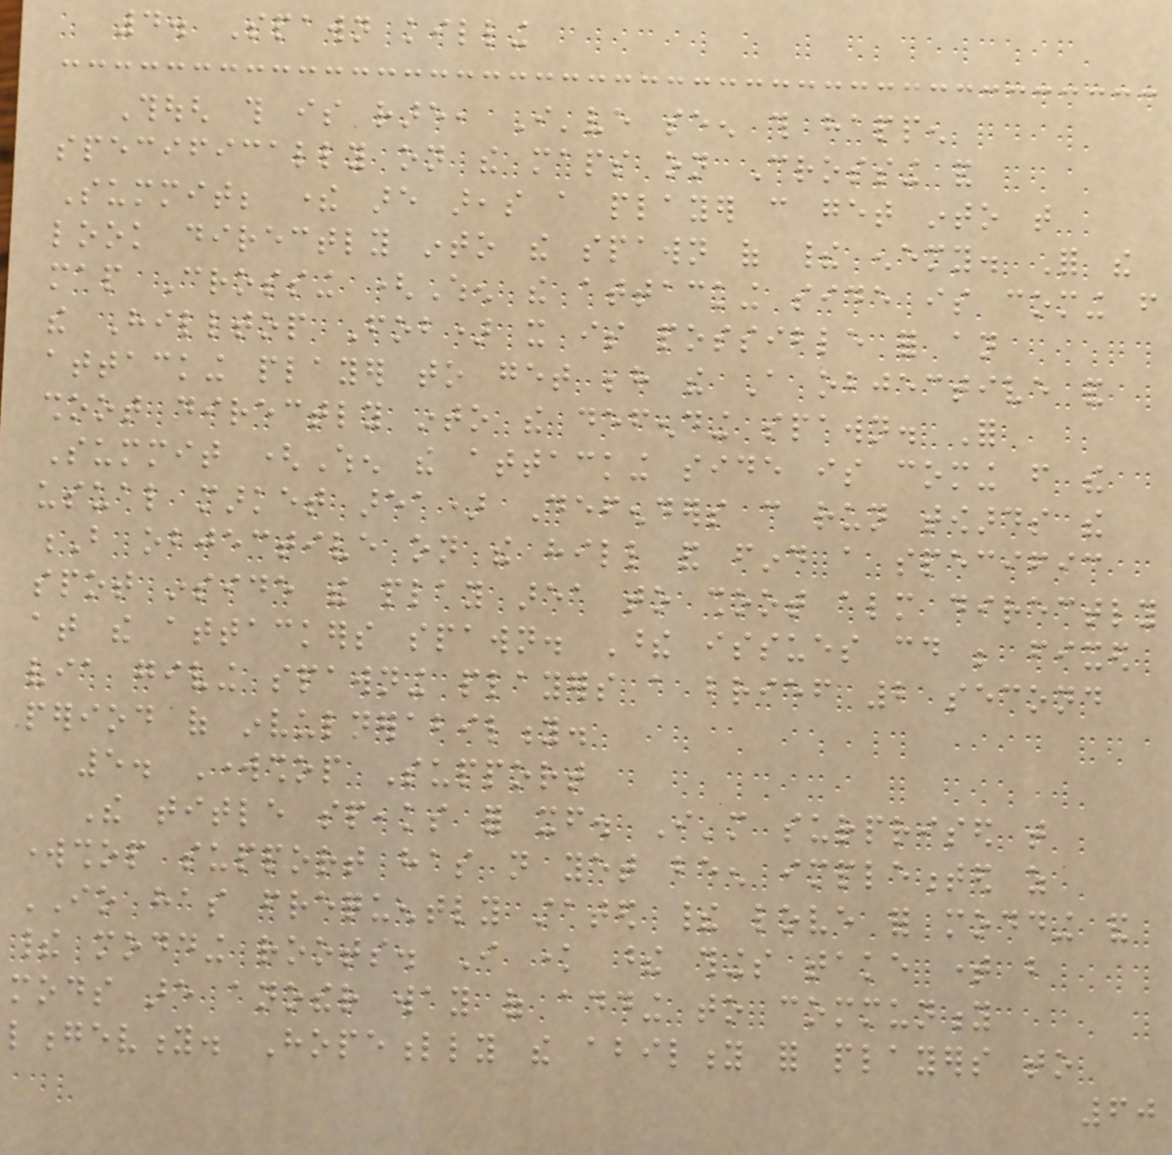4. Spawn killing
Though this is rare, I've seen this happen
specifically on the maps on Crossing and
Summit; there are areas a player can get into that
look directly into the spawn of their enemy. For the
map Crossing (When the attacking side is coming from
the Hilltop Fob) it is possible for an
attacking player to get behind the A objective and
shoot directly into the defending spawn. For
Summit (When the attacking side is coming from the
usual market area) Defenders can run towards the
B objective on the hill and find a specific
spot inside the play area to shoot almost directly
at the attackers spawn. These issues could be fixed
via giving spawning players a brief 2 second
period of invulnerability.
5. Workshop Support
The title speaks for itself. I'm surprised that
workshop support has not yet been implemented as
IO has frequently stated their love for modding and
their modding roots. I know these things take time but
mods are another way of adding to community
longevity. Hopefully the ability for players to
60
